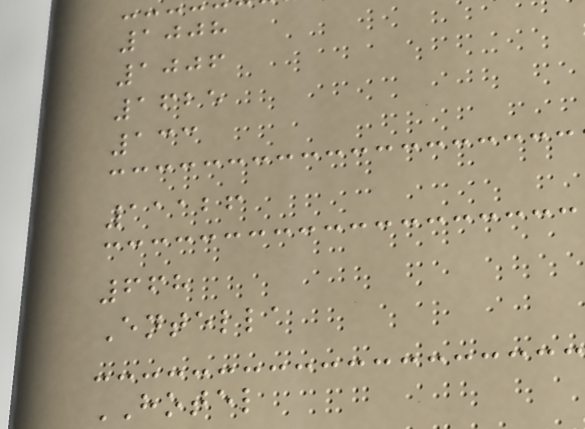1008
1006
1625
133
11126
668
Entella
HOTEL
